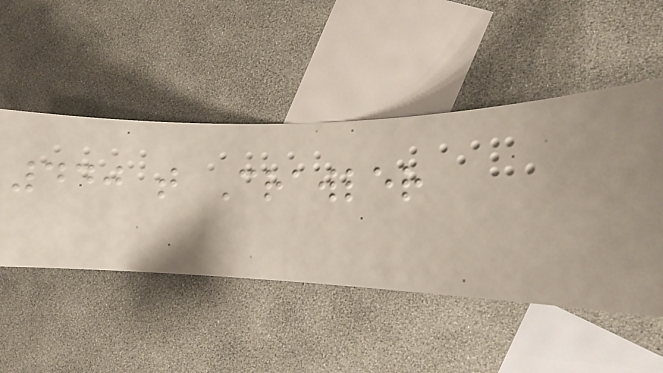440 t Crawler
